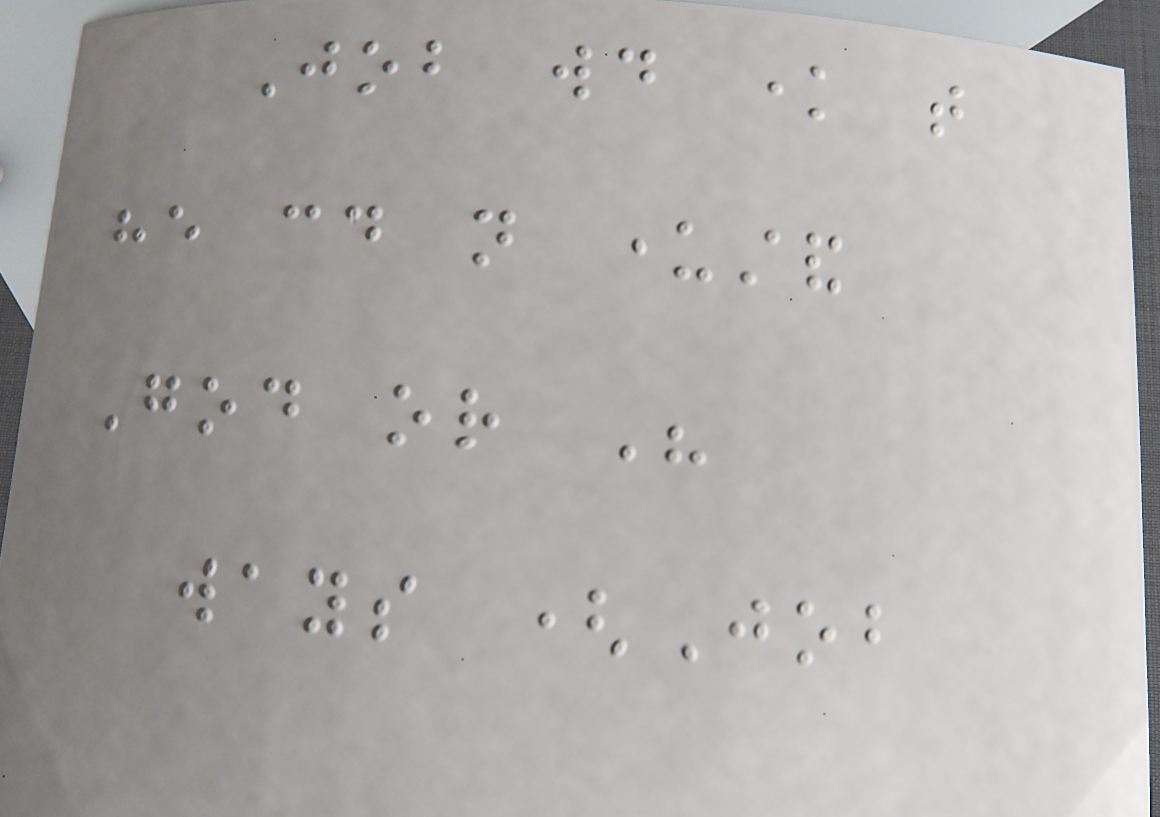Job would know that
he could not understand
God or His
ways (Job
